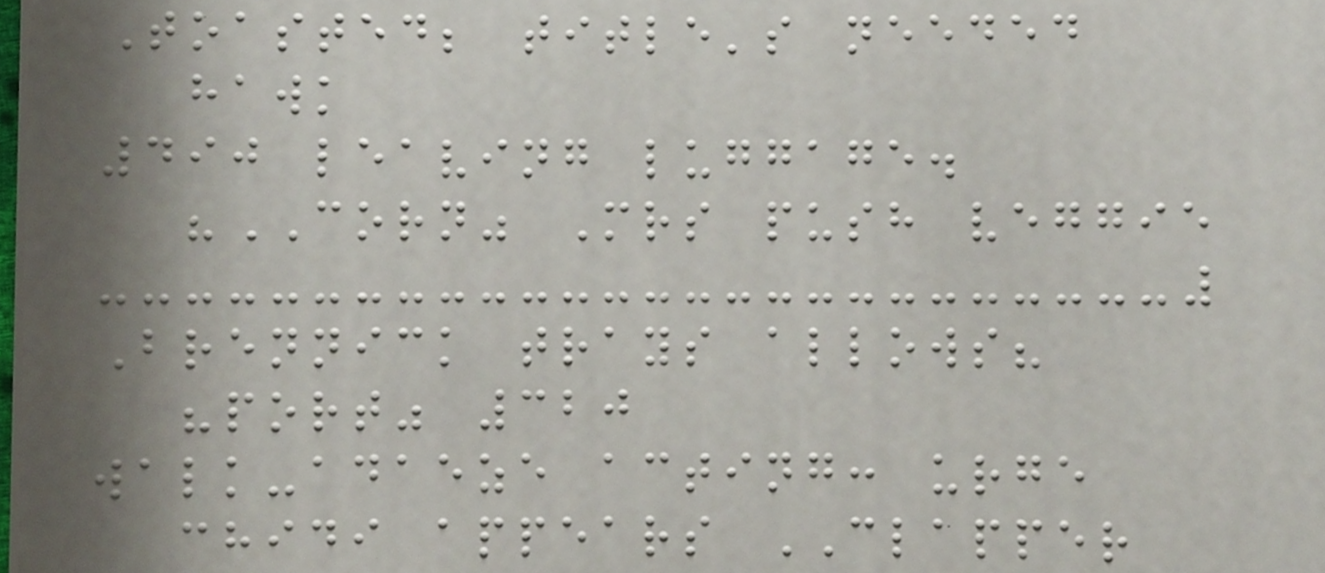Toasted; title's needed
hawk
490 leaving luggage.
"CORN" Mrs push veggie
Brennick trays allows?
"port" 320
walk-adaeze acting: urge
chidi appears CLAPPER
